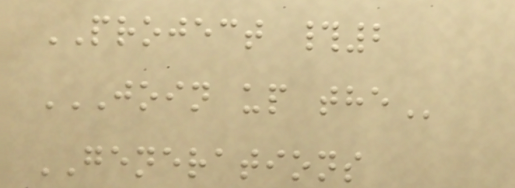PROJECT #2
JOIN UP THE
GENERATIONS
